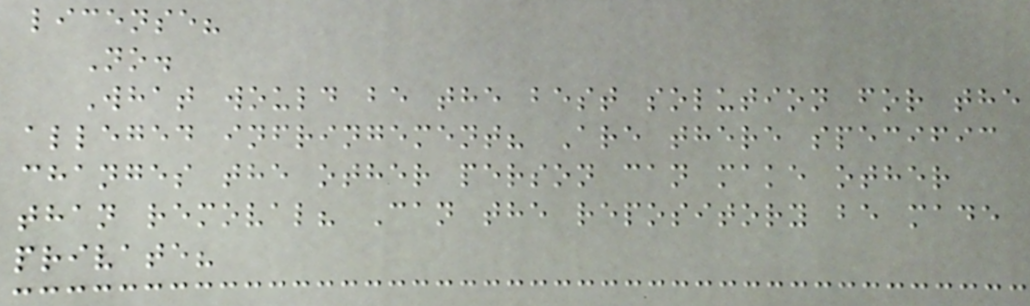license?
No.
What would be the best solution for the
alleged infringement? Are there specific
changes the other person can make other
than removal? Can the repository be made
private?
